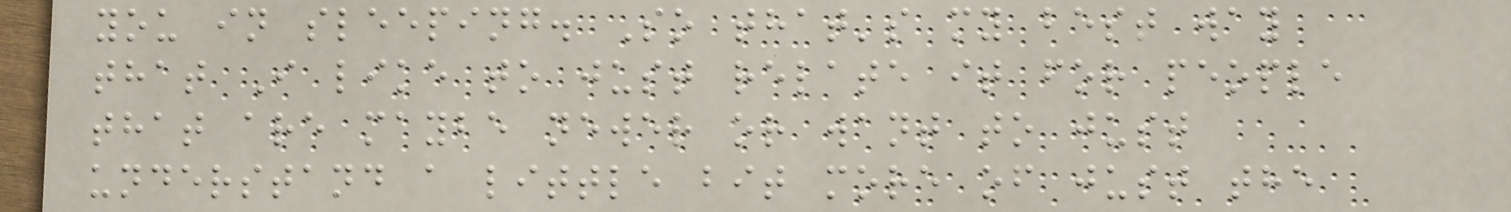you in sleeping. So that's my best way
that I like to just relate it for people
that are maybe newer or want to just
understand a little bit more of just the
